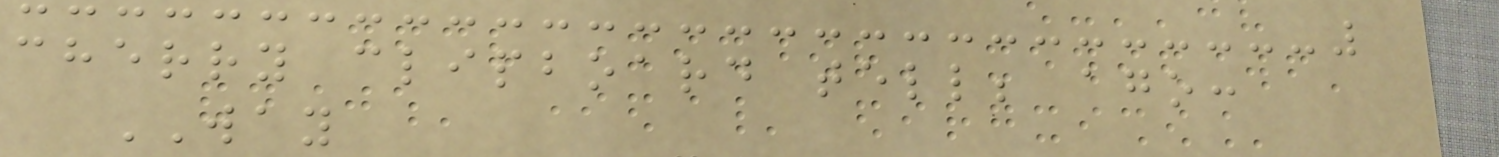cherry clipboard tell; ago:
WAY
